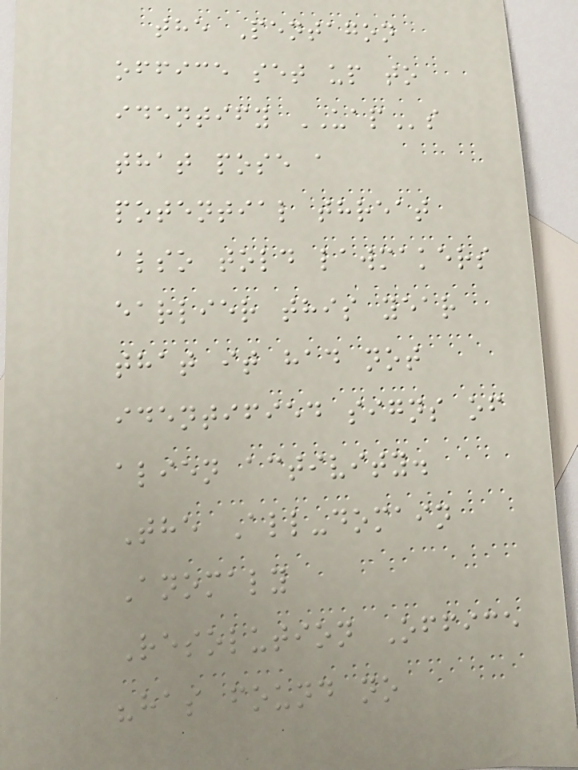the Pentagon
office set up to
identify UAPs
that pose a
potential threat
also told lawmakers
earlier this year
that it had not
identified signs of
alien activity.
The All-domain
Anomaly
Resolution Office
"has found no
